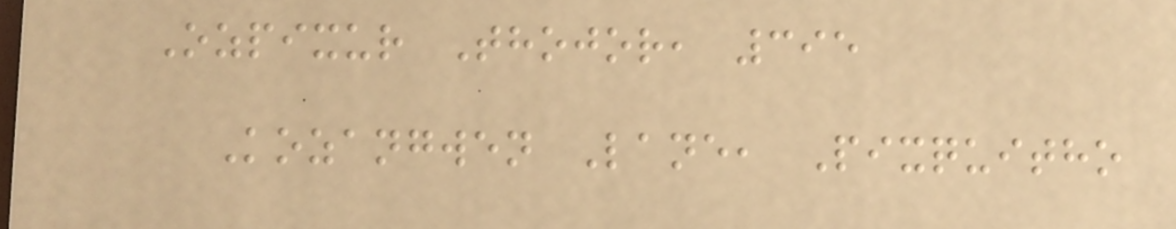Ozpixur Thojor, 395
Kozangwen Lane, Pixquitho
